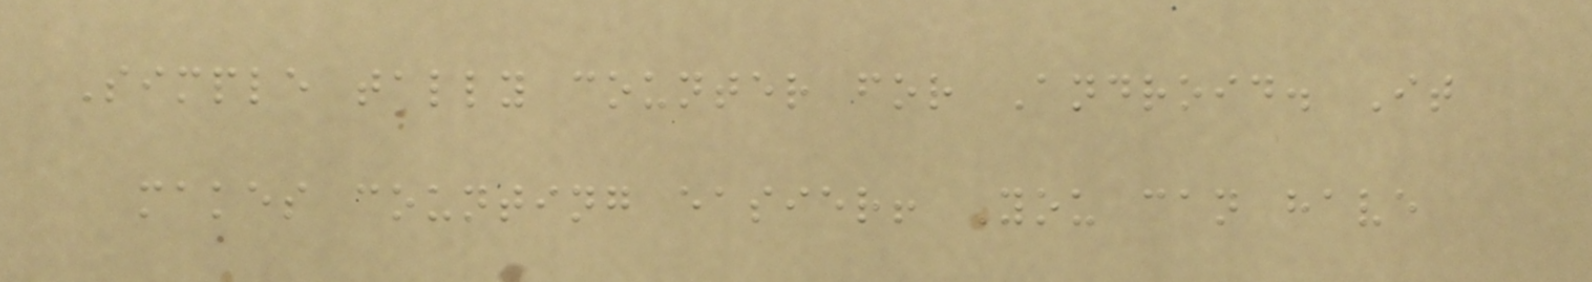Simple tally counter for Android. It
makes counting easier! You can have
